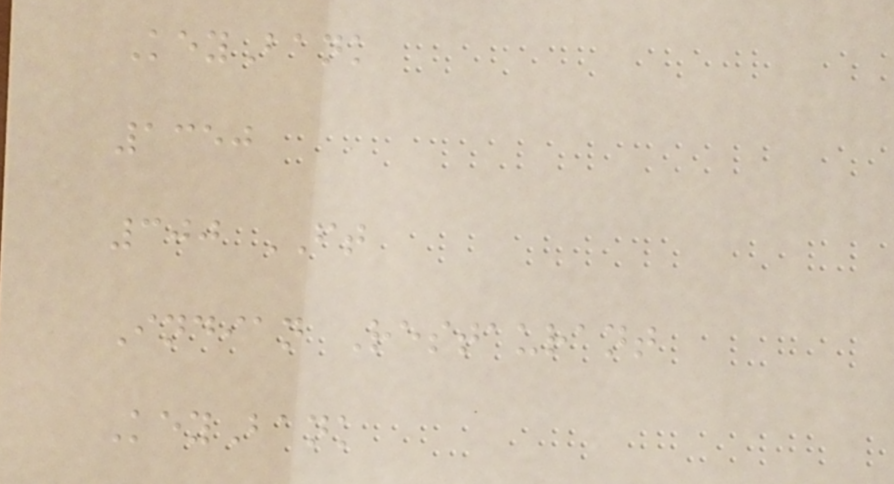KeyBank
1350
300 FT
Indian Restaurant
KeyBank
